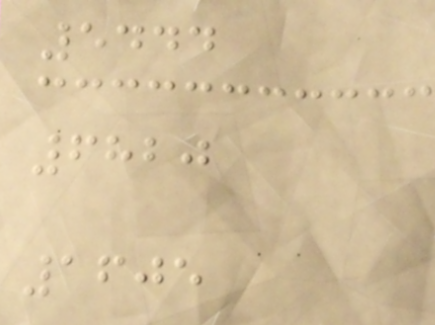5444
6820
1605
